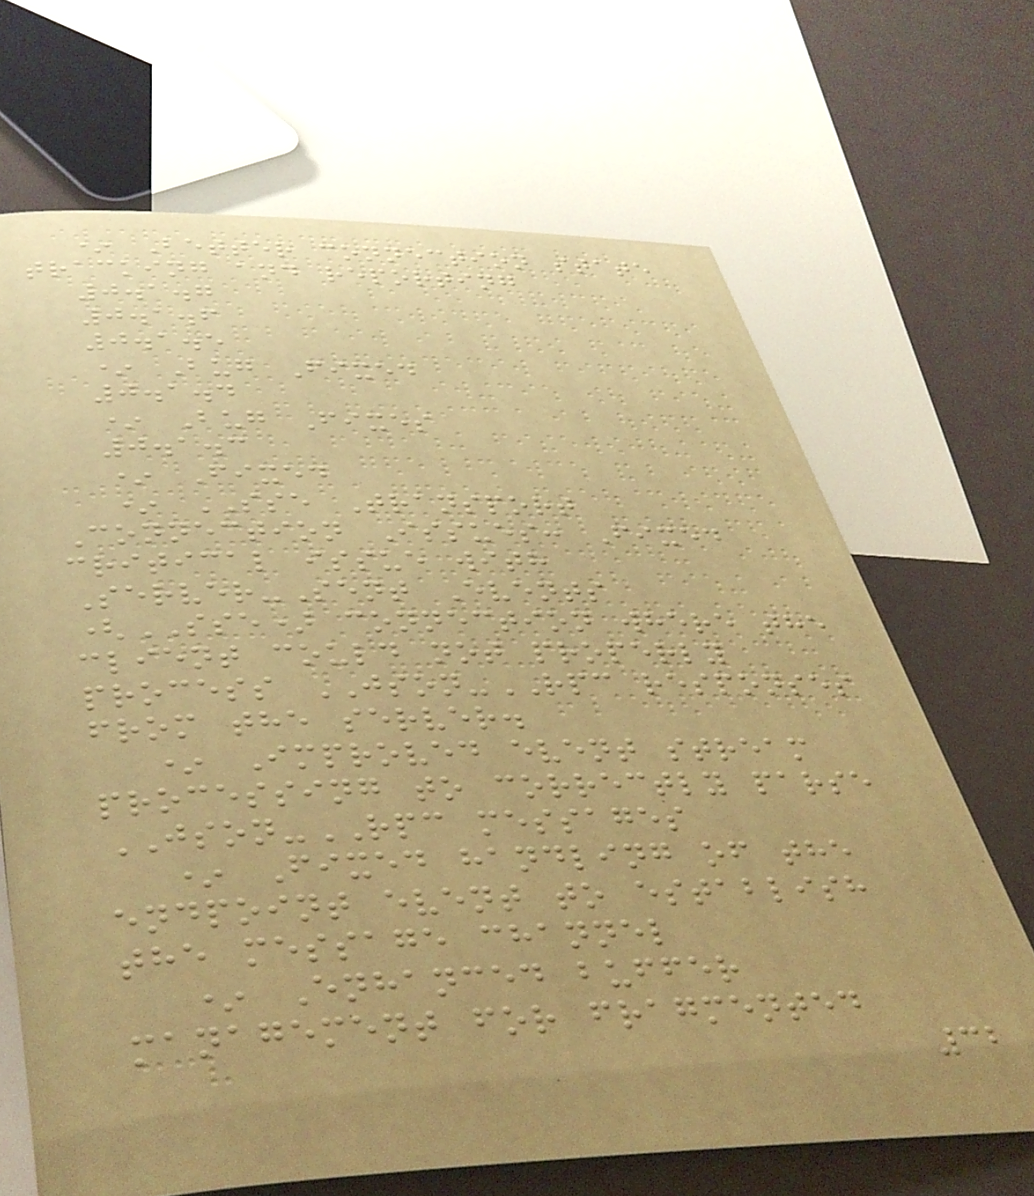* Better connection state
tracking and reporting
0.1.7
0.1.6
0.1.5
* Bug Fixed
0.1.4
* Bug Fixes
0.1.3
* Fixed
* SSE Transport
Connection Issues: Fixed
critical issue with
Server-Sent Events
(SSE) connection where the
client could not properly
process JSON-RPC responses
from the server.
* Improved event stream
processing to correctly parse
JSON-RPC messages
* Fixed handling of the
endpoint event to establish
the message channel
* Enhanced buffer
management for fragmented
32
